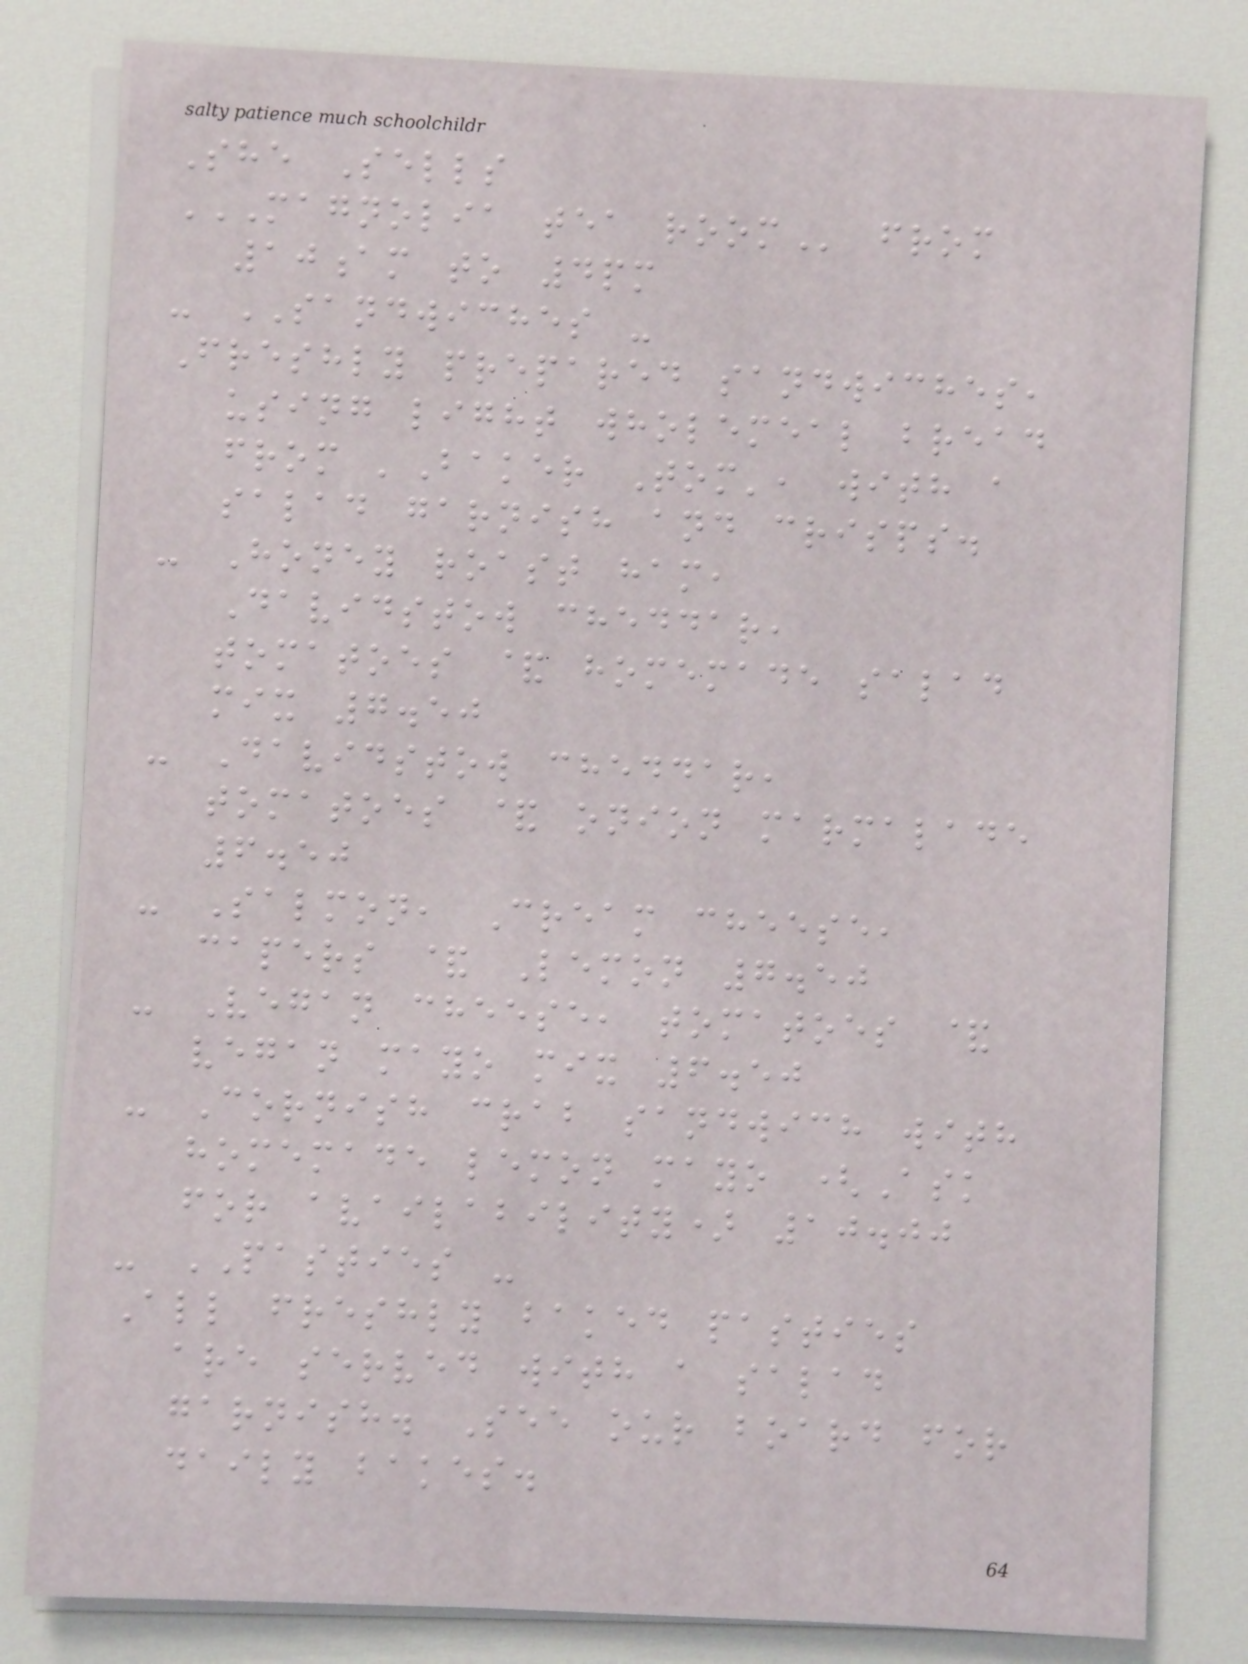She Sells
MAGNOLIA TEA ROOM from
10am to 4pm
- SANDWICHES -
Freshly prepared sandwiches,
using light wholemeal bread
from 'Baker Tom', with a
salad garnish and crisps.
- Honey roast ham,
Davidstow cheddar,
tomatoes & homemade salad
mix 7.50
- Davidstow cheddar,
tomatoes & onion marmalade
6.50
- Salmon, Cream cheese,
capers & Lemon 7.50
- Vegan cheese, tomatoes &
vegan mayo mix 6.50
- Cornish crab sandwich with
homemade lemon mayo (Ask
for availability) 10.00
- PASTIES -
All freshly baked pasties
are served with a salad
garnish. See our board for
daily bakes.
